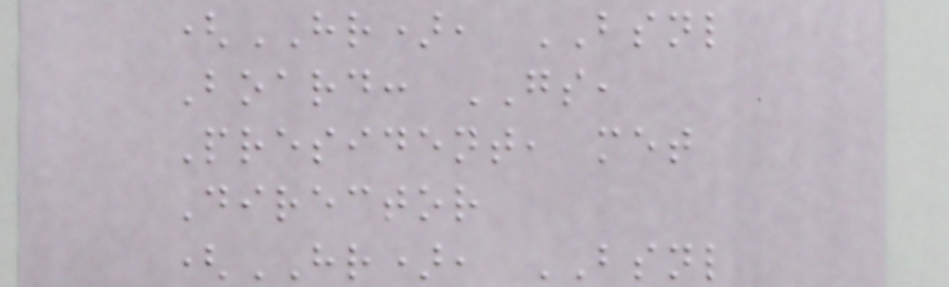(HR), BSNL
Board: GS,
President, met
Director
(HR), BSNL
